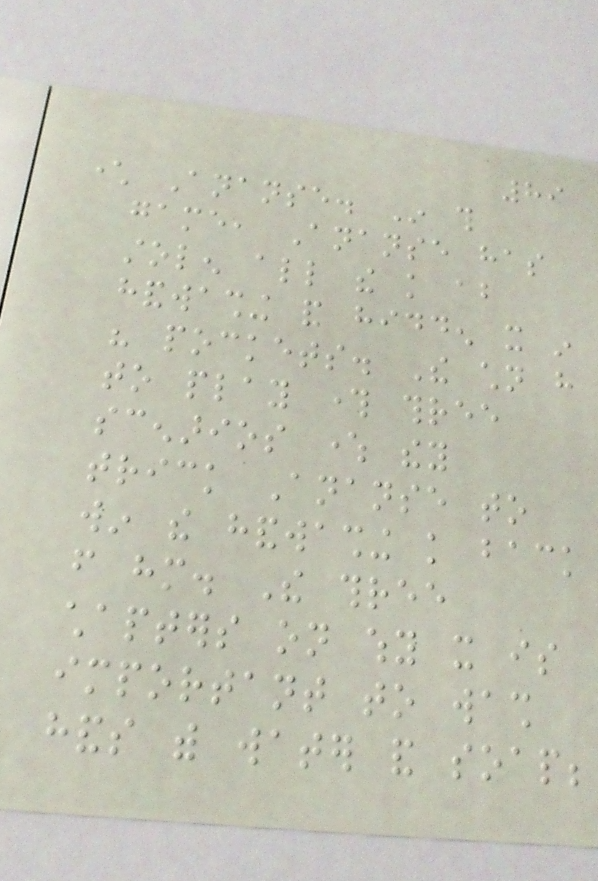89
character Ananse. In this
game, Ananse has
stolen all the knowledge about
handwashing and hidden it in
his pockets. The children have
to play through three
scenarios where they
trick Ananse to
win the handwashing knowledge back
from him. The three
chapters on why it is
important to wash
hands with water and soap;
